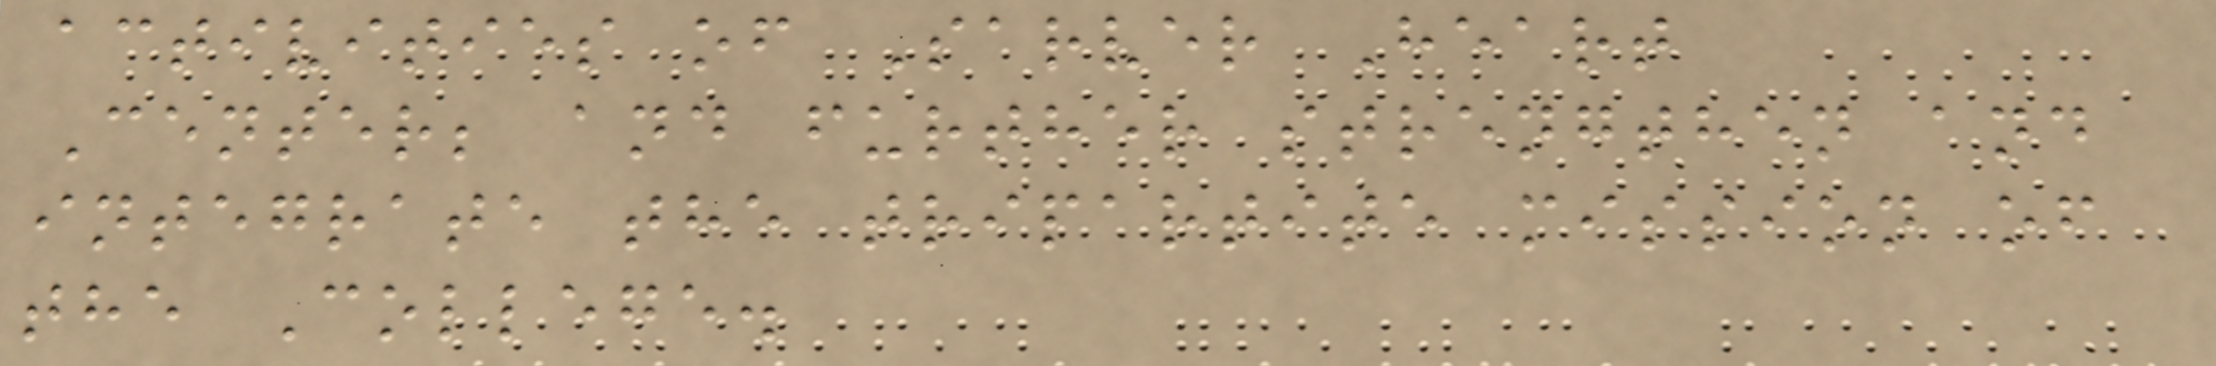activities of Sarver Heart
Center; and further strengthen and
integrate the tripartite mission of
the College.
